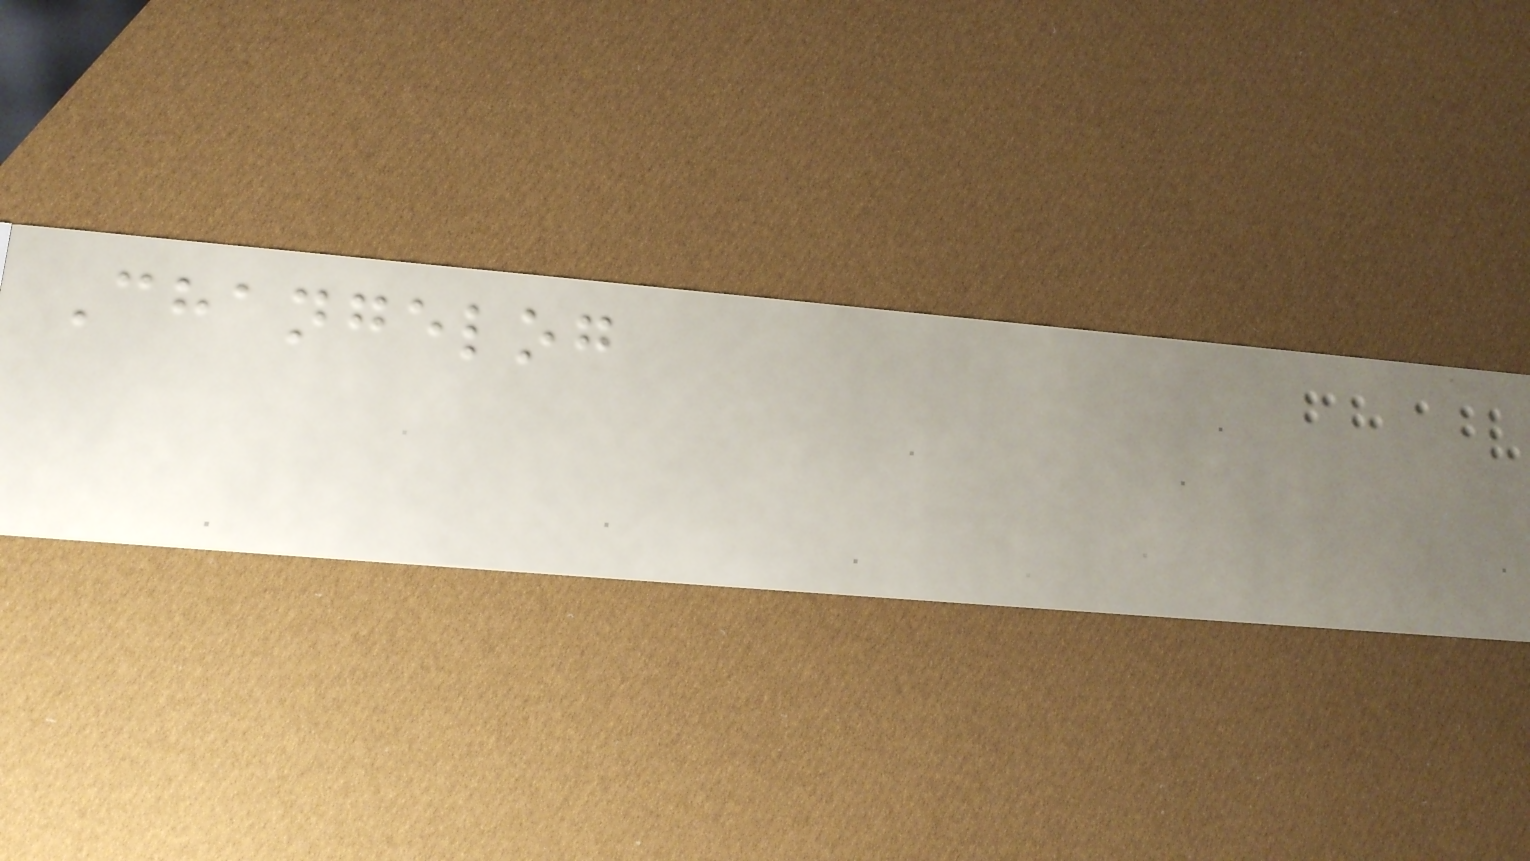Changelog
